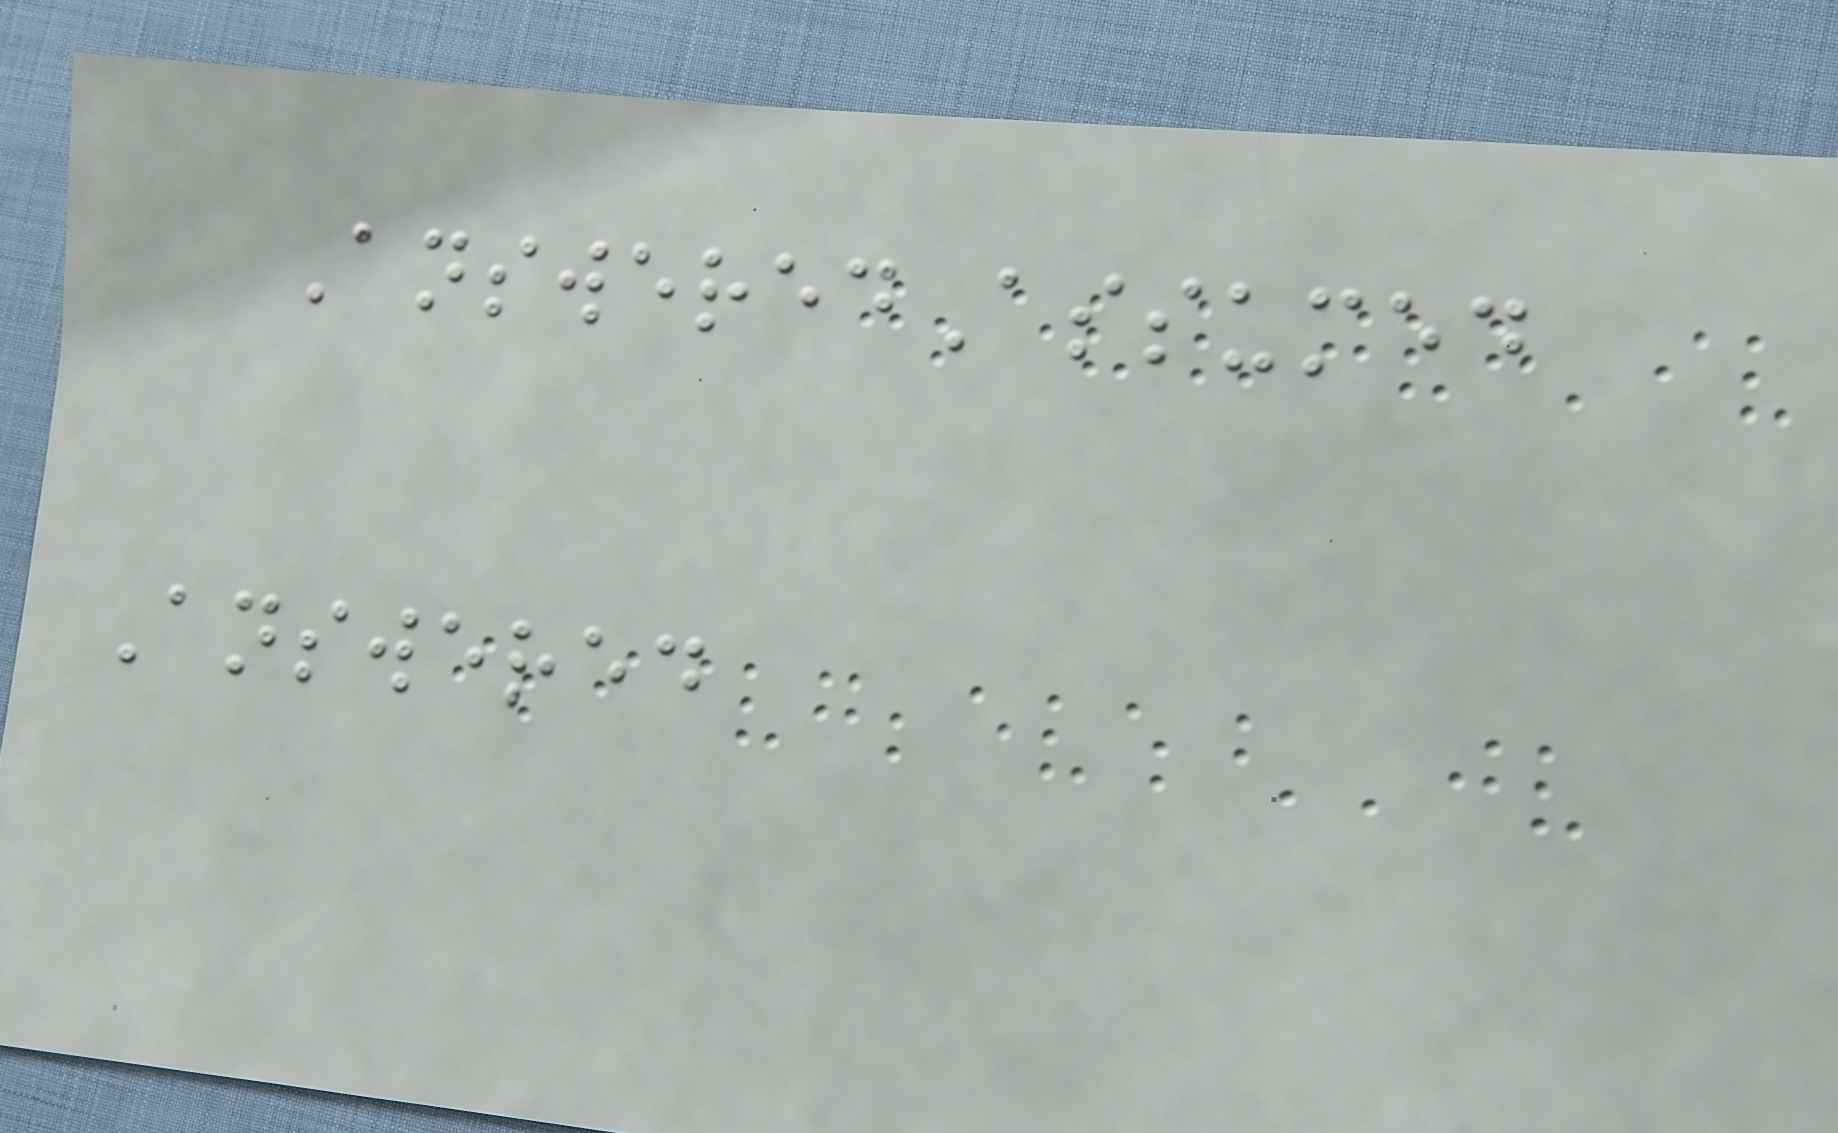AnsweredAssumed
Answered
